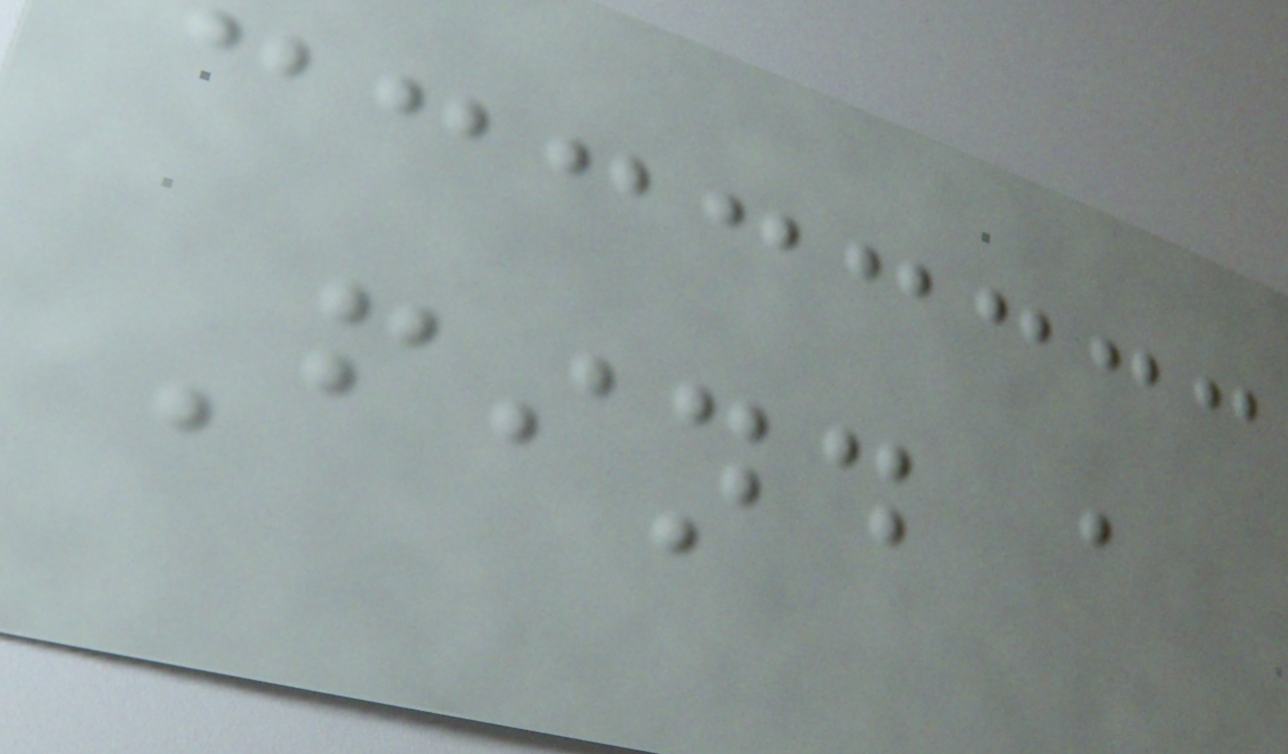Find a
